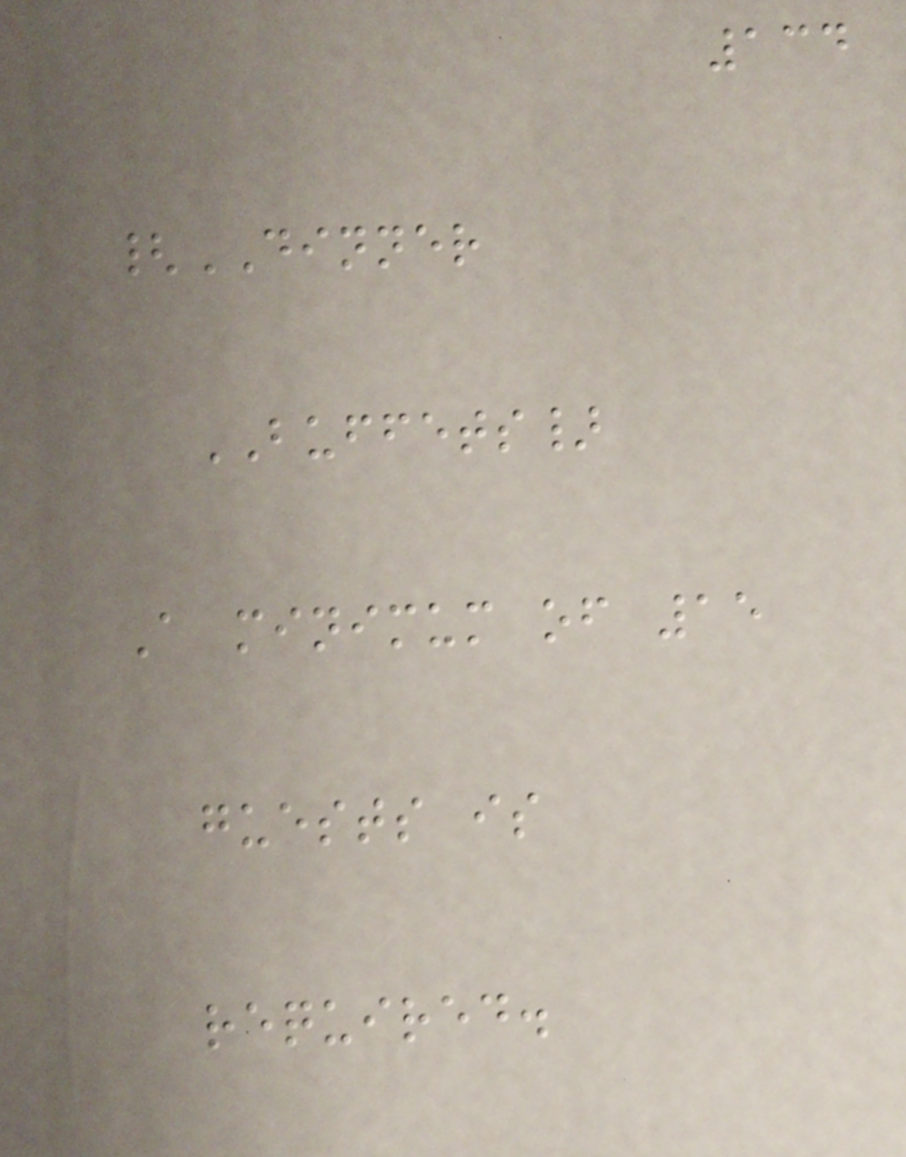134
{DINNER
BUFFETS}
A minimum of 15
guests is
required.
